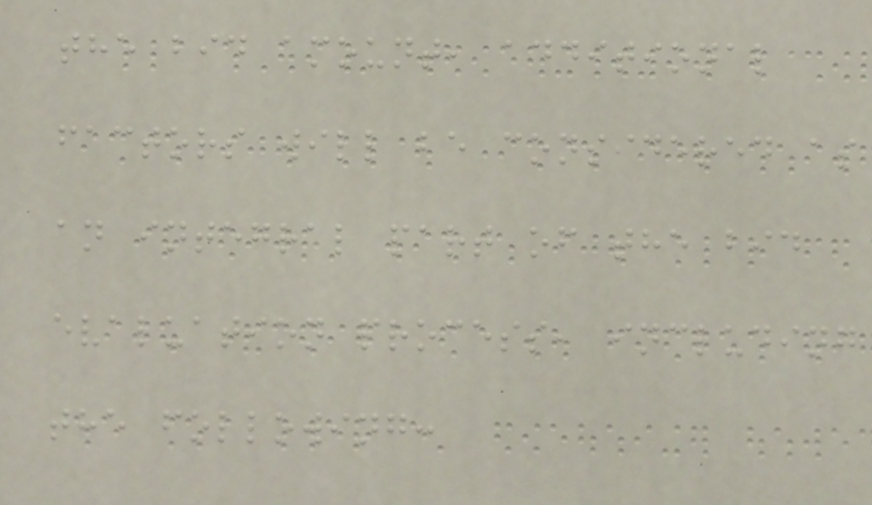the bid amount, additional
factors will be considered as
an integral part of the bid
evaluation process, including
the following:
